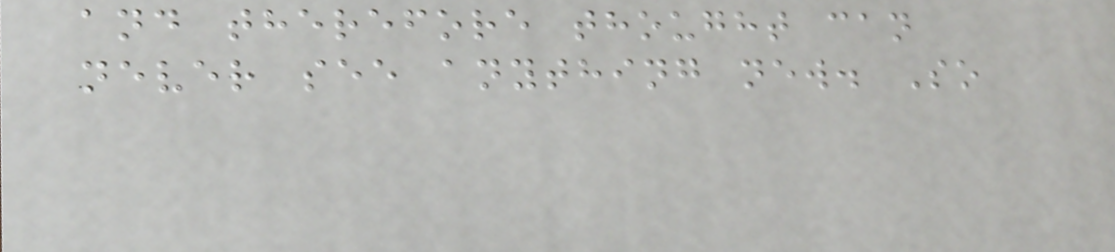and therefore thought can
never see anything new. So
